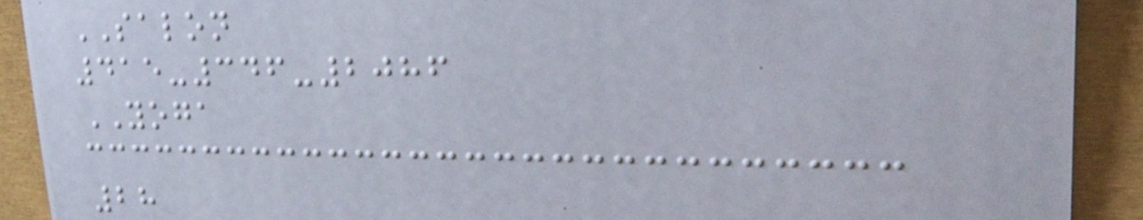SALON
415-346-2086
YOGA
28
